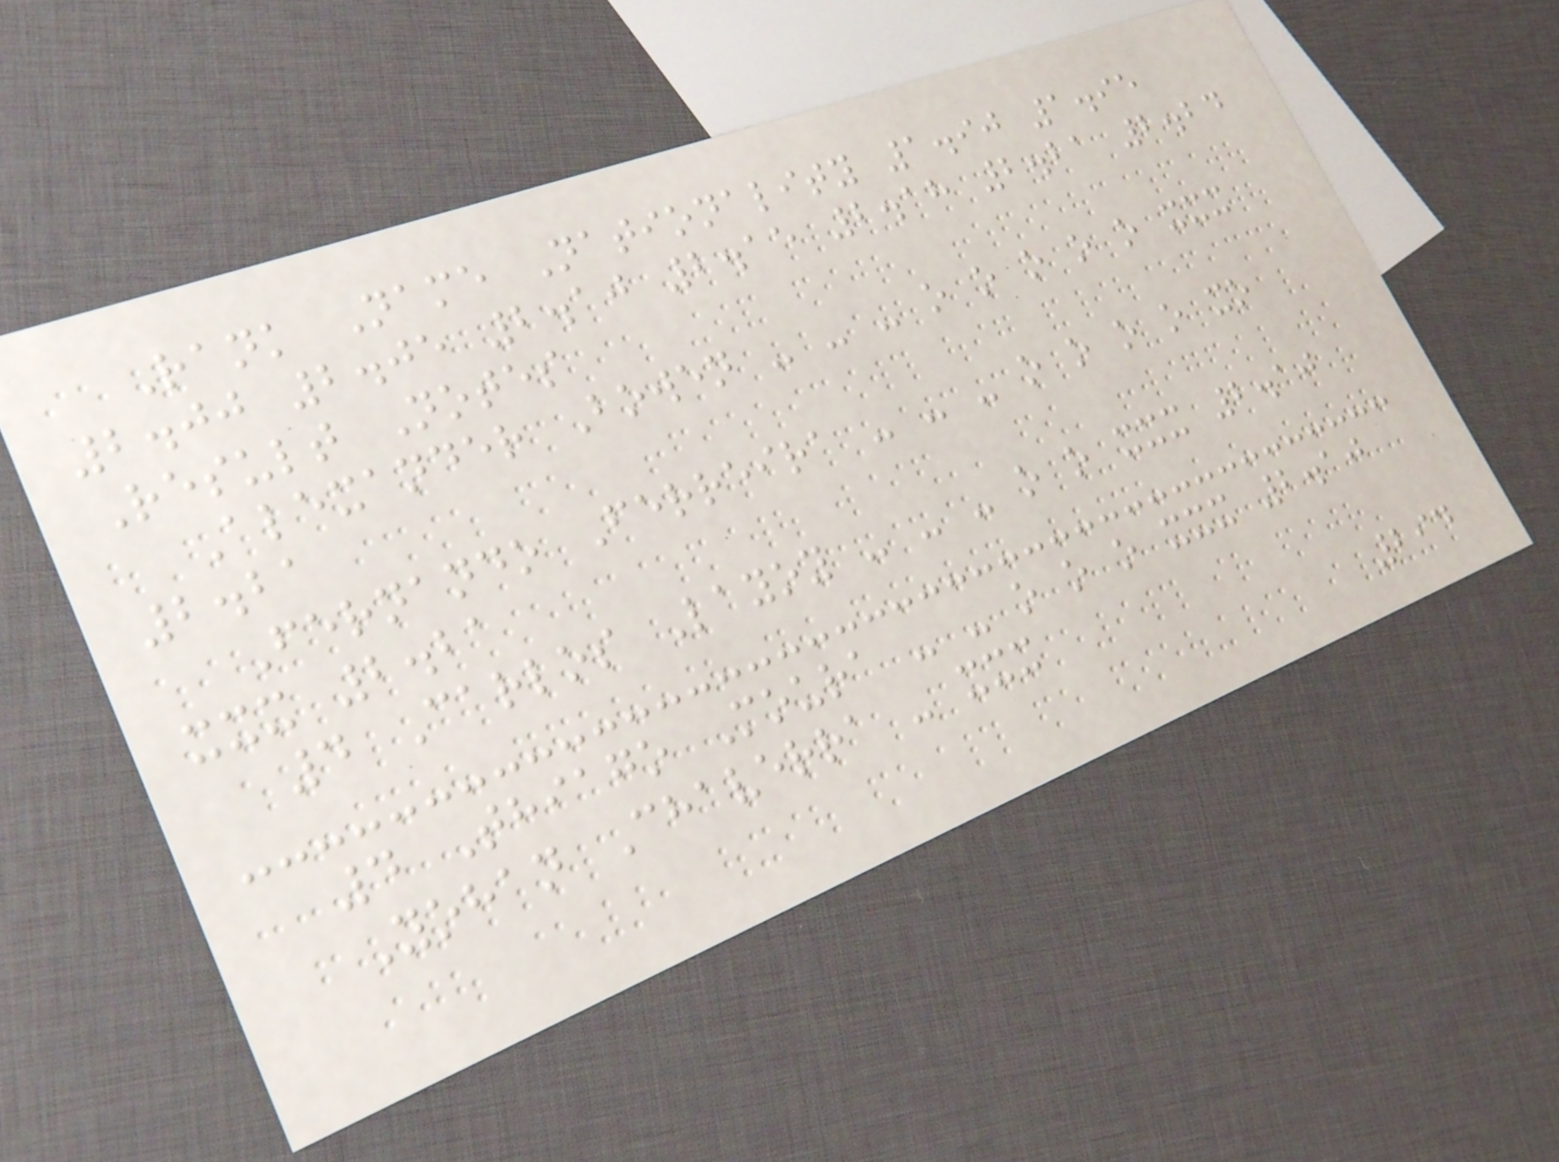Rank Name Nationality 1.90 1.95
2.00 2.05 2.10 2.15 2.18 2.21 2.24
Result Notes
Alexander Bowen - - - o o o o o xxx
2.21
Fernando Ferreira - - - o o o o xo
xxx 2.21
4 Carlos Layoy - - - o o xxx 2.10
4 Thiago Moura - - o o o xxx 2.10
Yohan Chaverra - xxx
294
